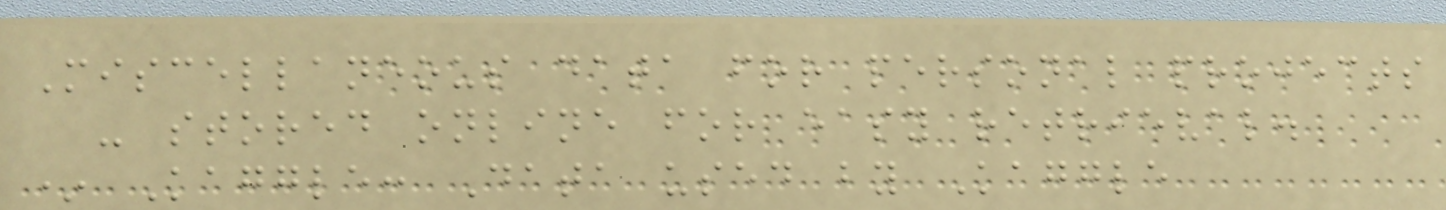Miscellaneous data for personal projects
- stored online for easy retrieval.
* Kaggle: Data used by Kaggle
